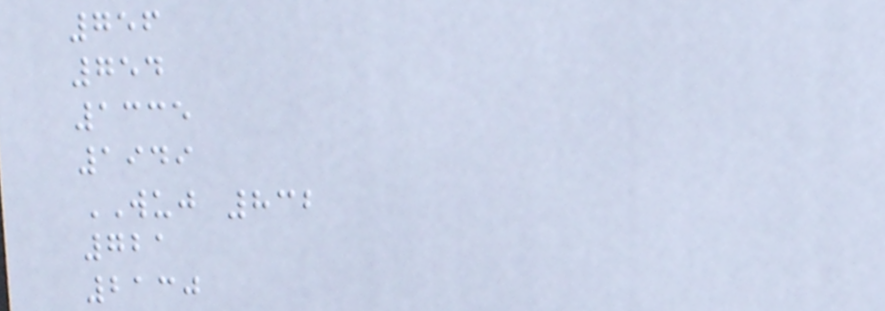756
754
1335
1949
WUJ 832
721
2130
